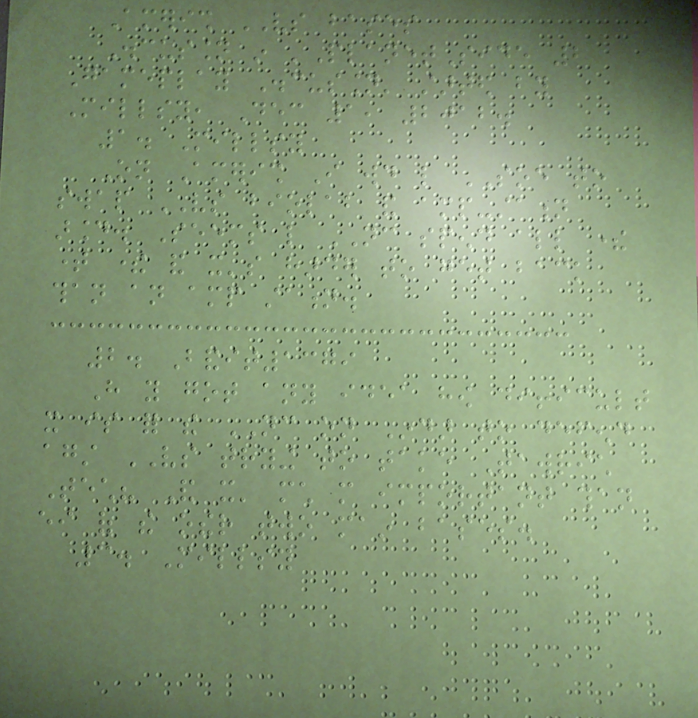Amerish VS bases
Discussion in 'PlanetSide 2
Gameplay Discussion' started by
Millsy, Dec 1, 2012.
1. Millsy
On Amerish I would like SOE to
swap VS biolab and amp-station
around. Seems like NC spend all there
time there and it's harder to get back
than an amp station.
2. Bandit1379
Have you got any idea how difficult
it is for the NC on Indar to defend
against VS trying to take Tawrich
Tech? And it' much more important than
either of the other two main bases.
3. Millsy
